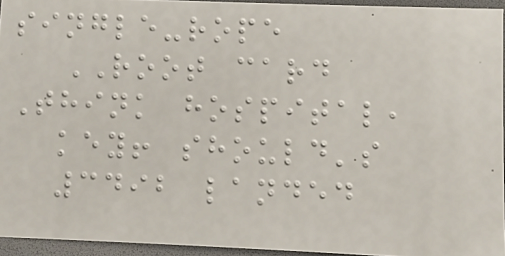single-rope
ROOT card
Think hospital,
key! should's
3492 landed
